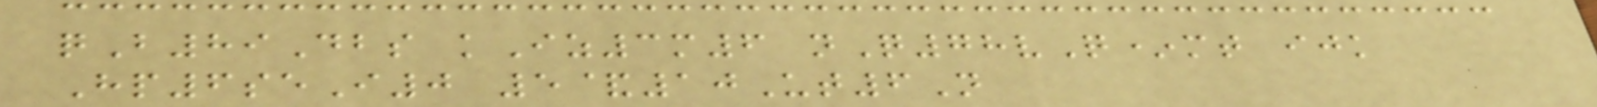qB89Dbs kIz3m6 nQ78vQ*mt ijk
Hp6seI0 5&10Ut6N
